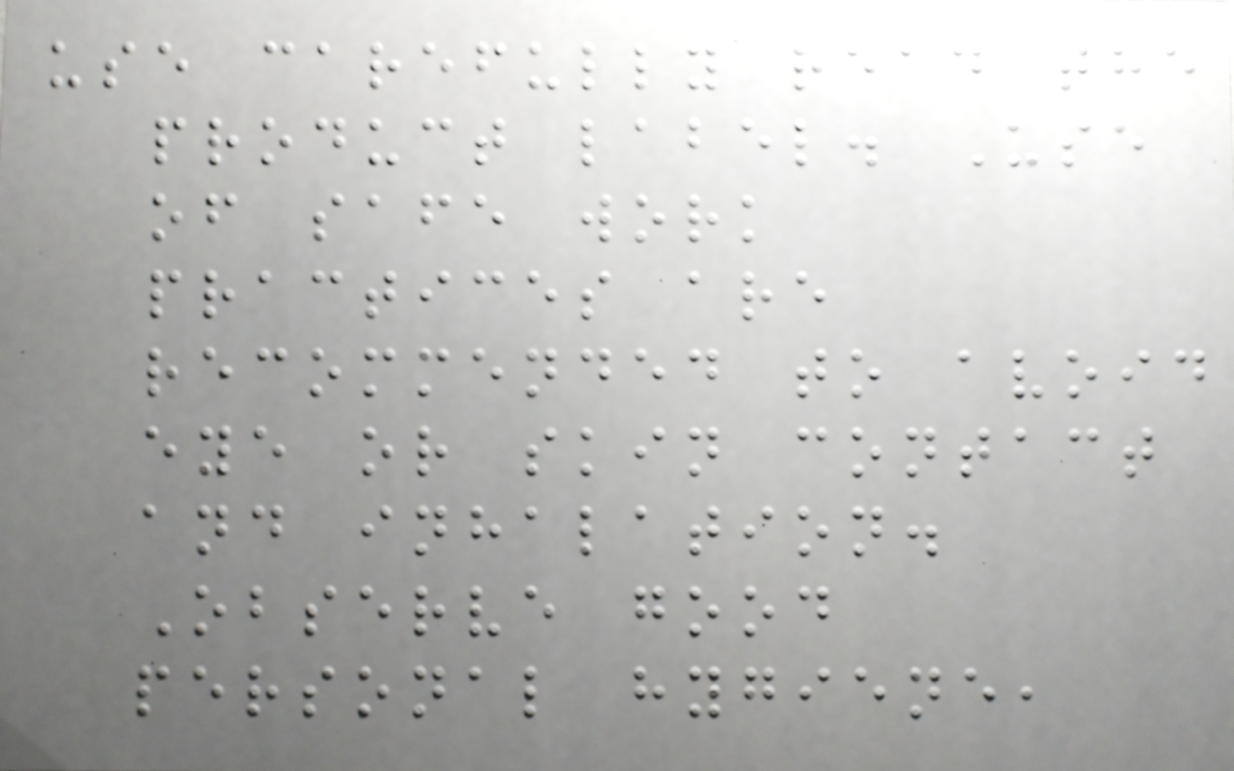use carefully read the
product label. Use
of safe work
practices are
recommended to avoid
eye or skin contact
and inhalation.
Observe good
personal hygiene,
